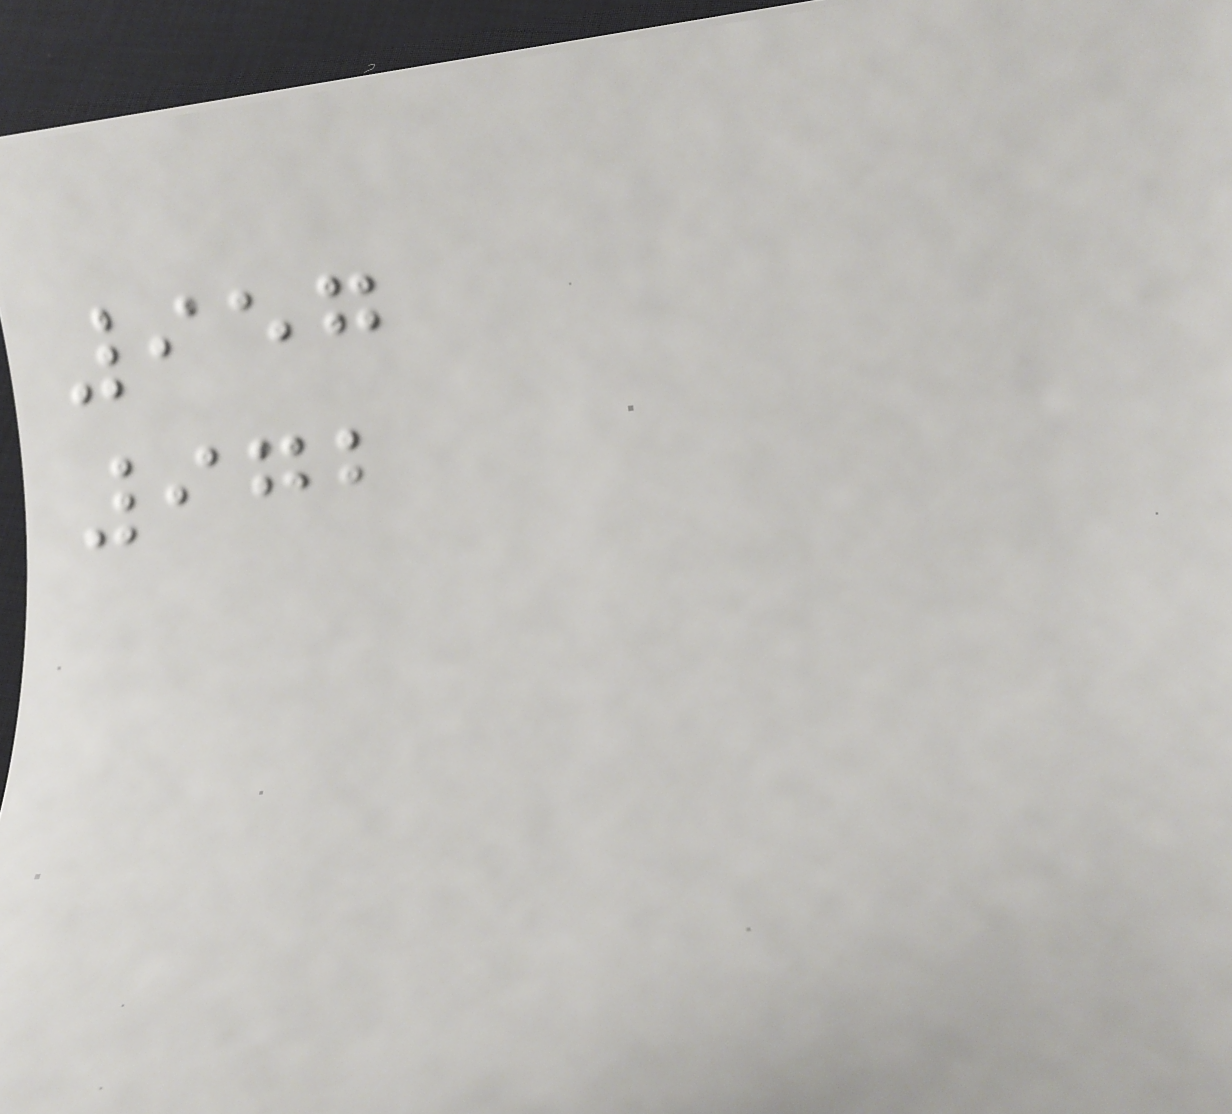957
972
